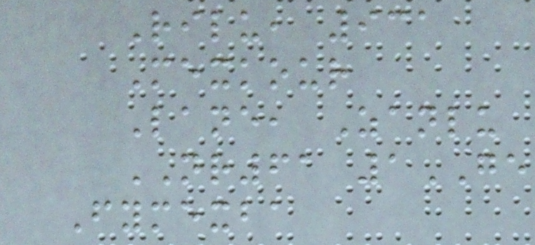Rilu, 931
Mexkour
Lane, Zanlu
NR61 1GE
Fymexba
